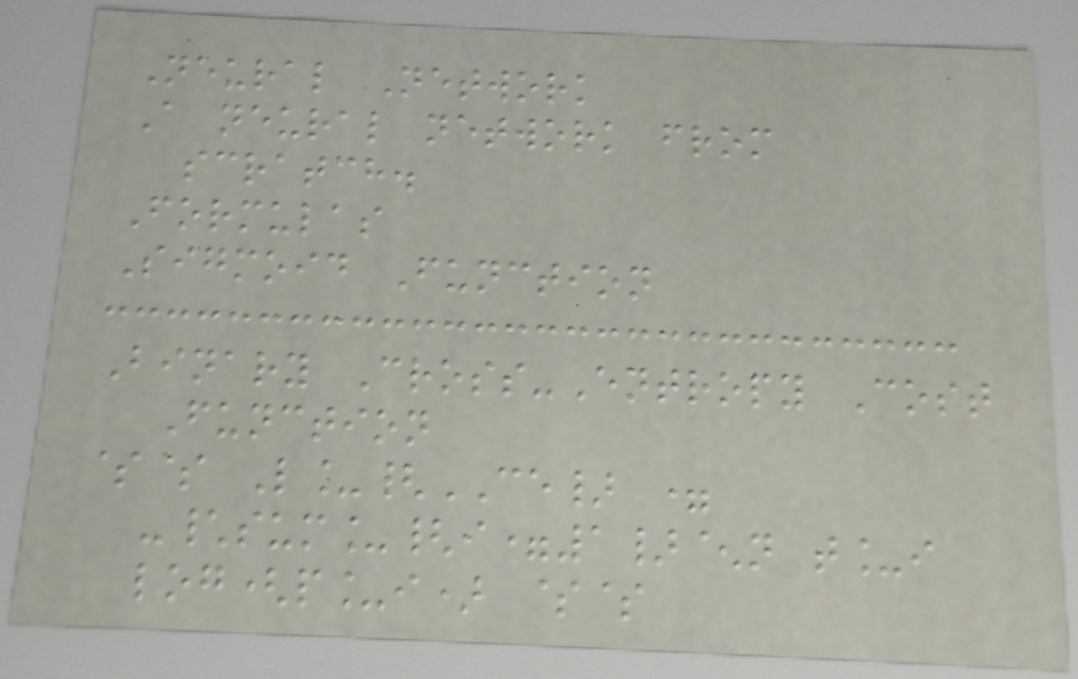Neural Network
A neural network from
scratch.
Formulas
Sigmoid Function
Binary Cross-Entropy Cost
Function
$$ L_{CE} =
-\sum_{i=1}^n t_i
log(p_i) $$
